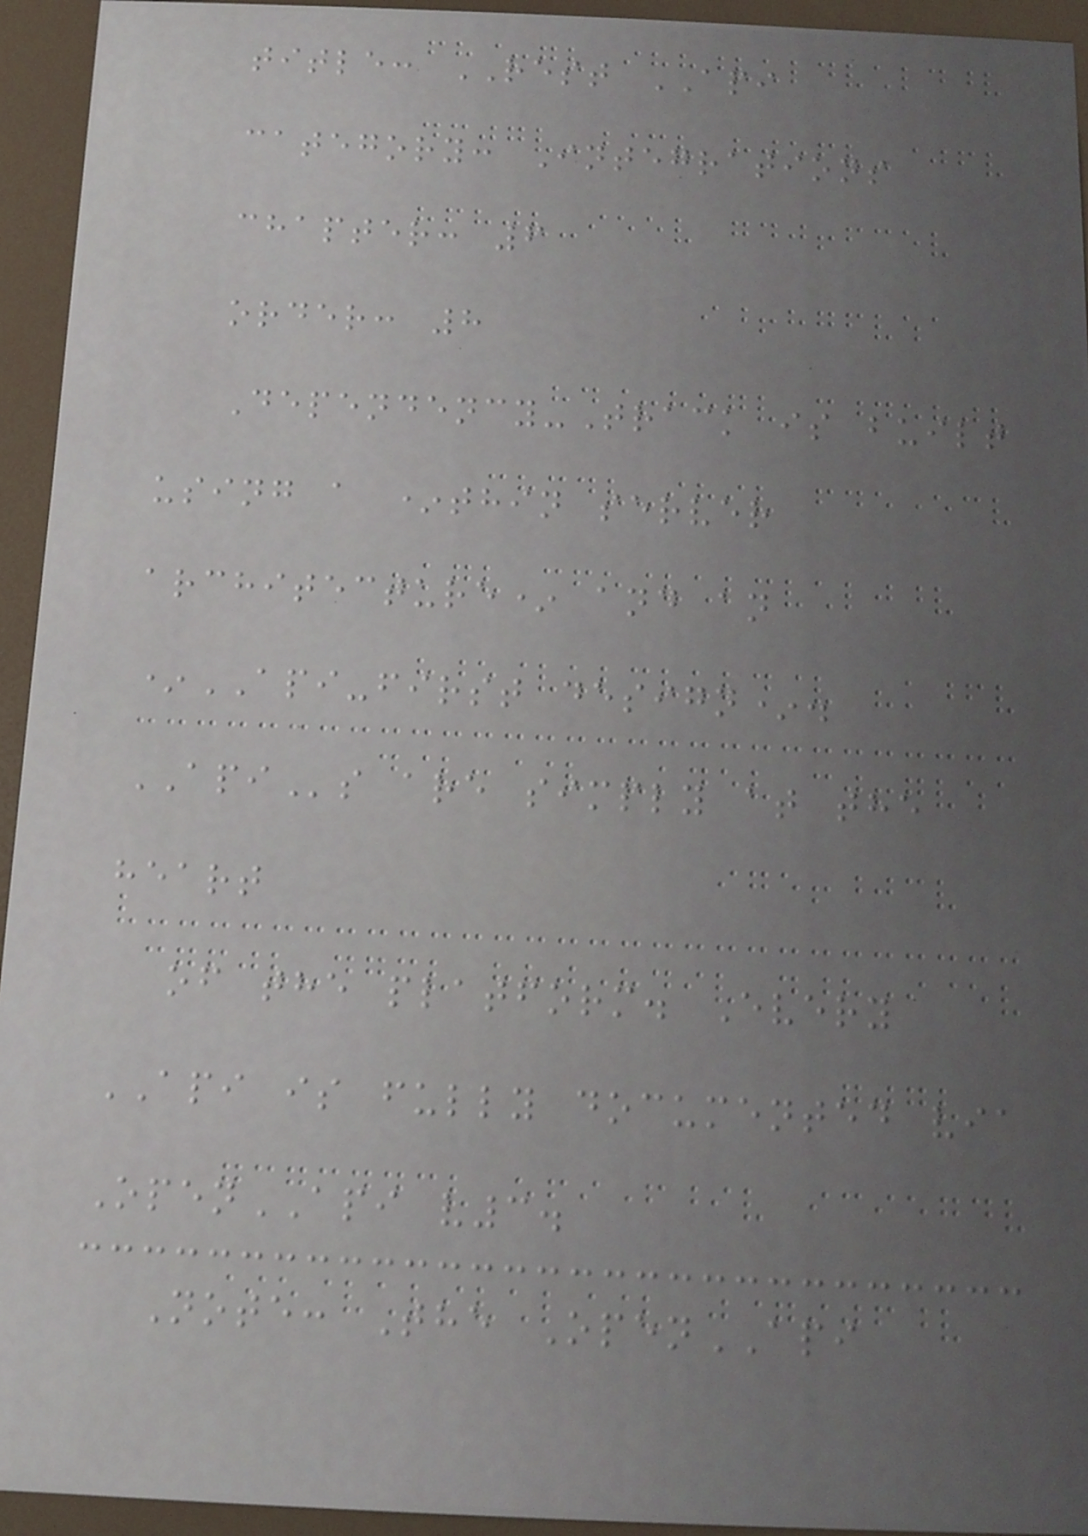title: REST API
category: Integrations
chapter: 6
order: 8
Dependency-Track is built
using a *thin server
architecture* and an
*API-first design*.
APIs are simply at the
heart
of the platform. Every
API is fully documented via
OpenAPI v3.
Note: The OpenAPI
